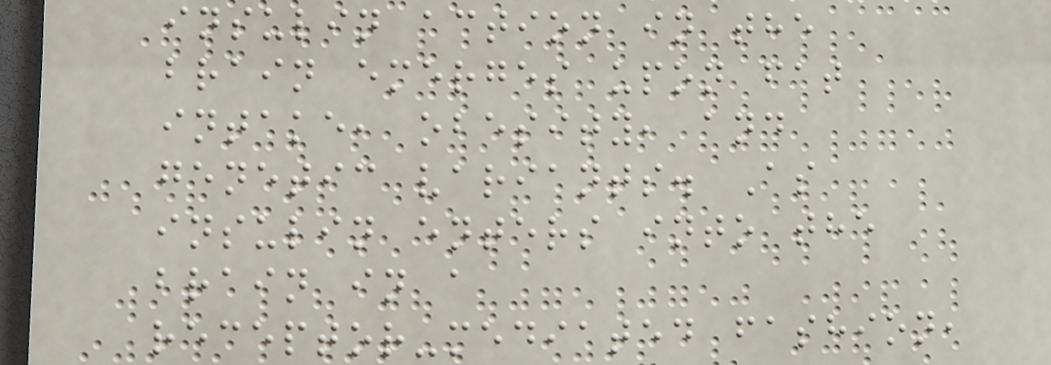insulin action in the
brain emerges upon fat
intake, obesity, and
genetic variants. As
insulin enters into the
brain in a
receptor-mediated fashion,
